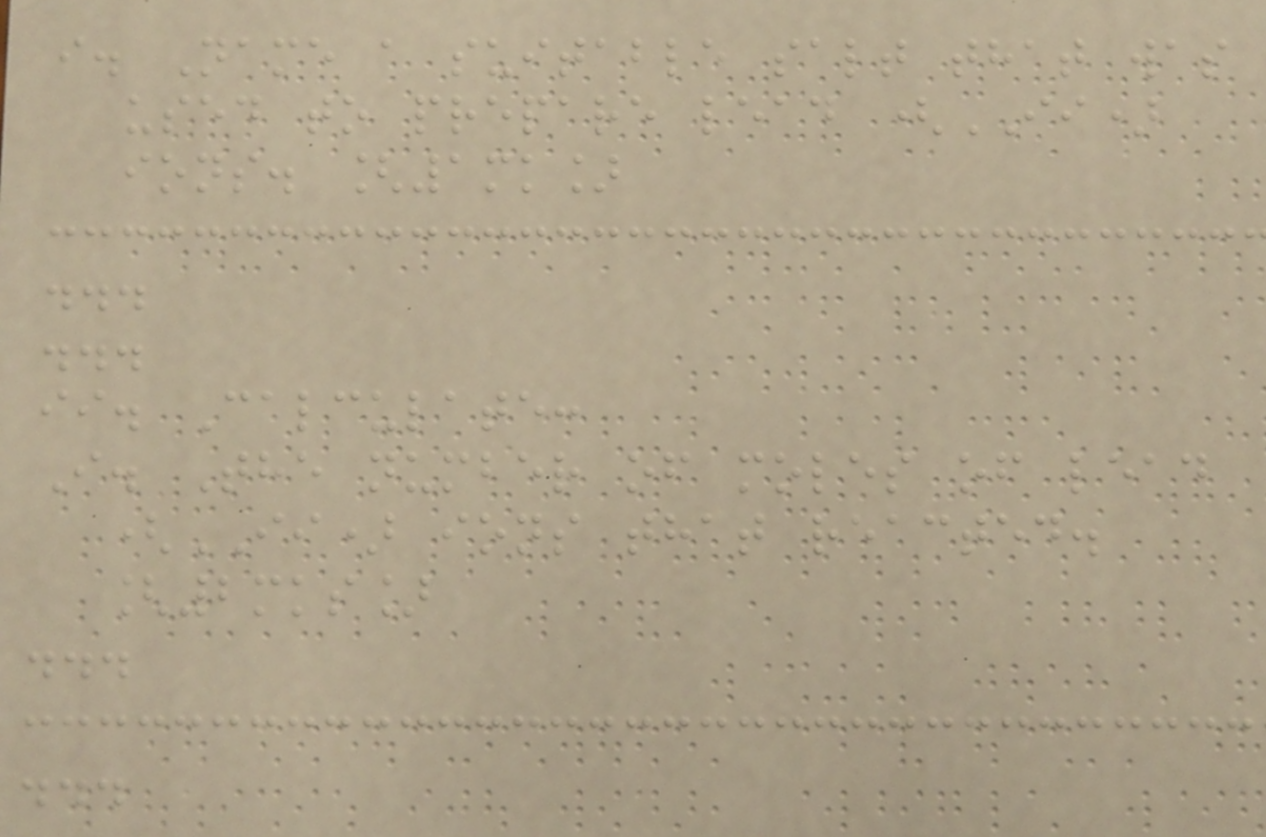i. Name a suitable salt that was
used to prepare lead (II)
ions. [1mk]
...
...
ii. Calculate:
I. The number of moles of lead
(II) ions that reacted.
[2mks]
...
...
